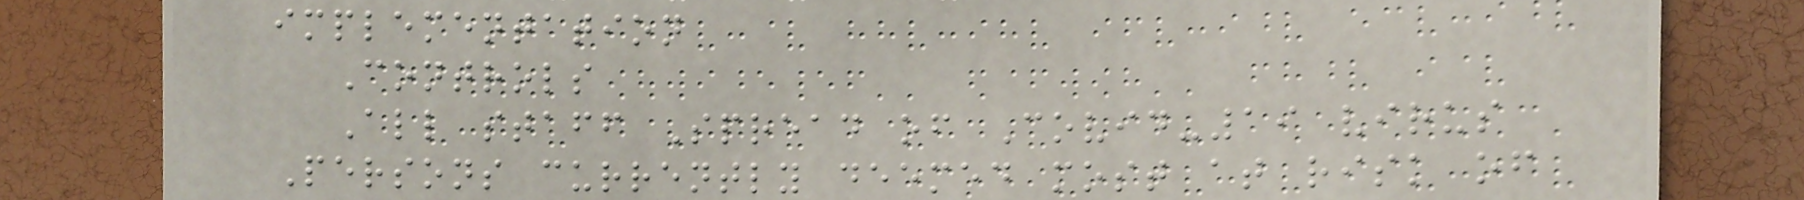implementation
Controls
All staff Spread of Covid-19 virus
Persons currently deemed most at risk of
